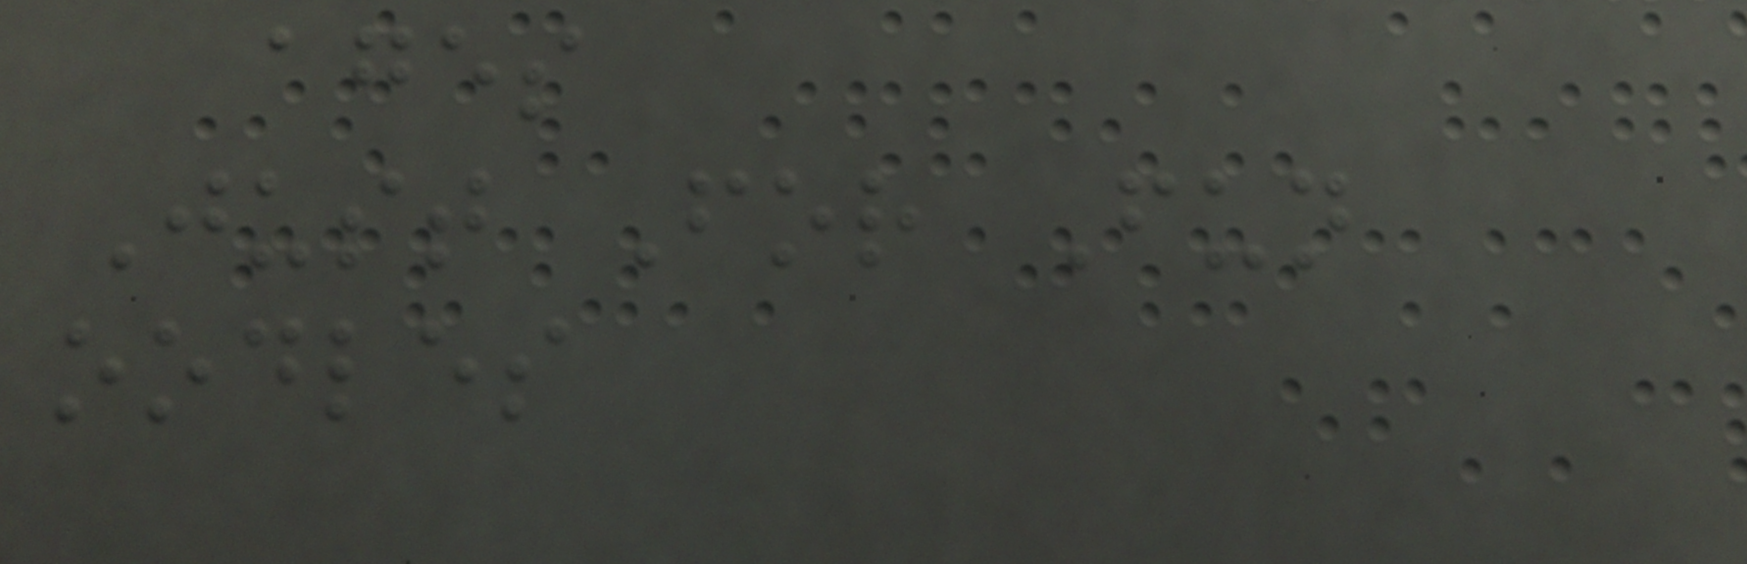ages
Just For Fun
oodles
